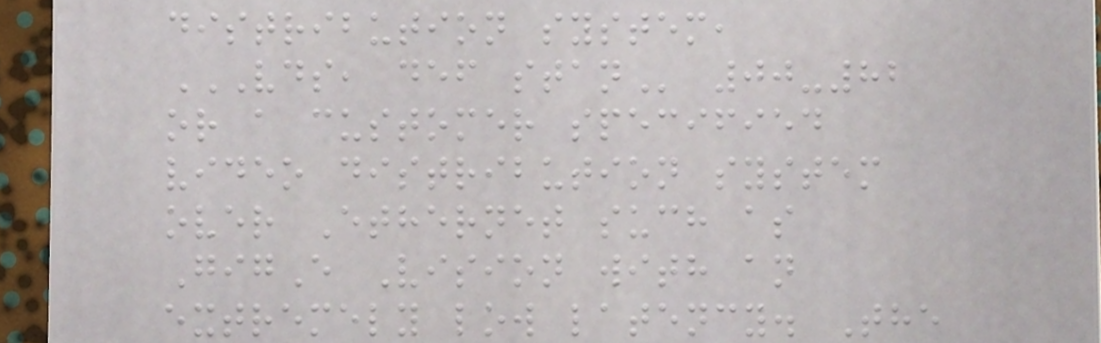distribution system,
VDS, DEF STAN 00-82
or a customer specified
video distribution system
over Ethernet such as
GigE Vision with an
extremely low latency. The
